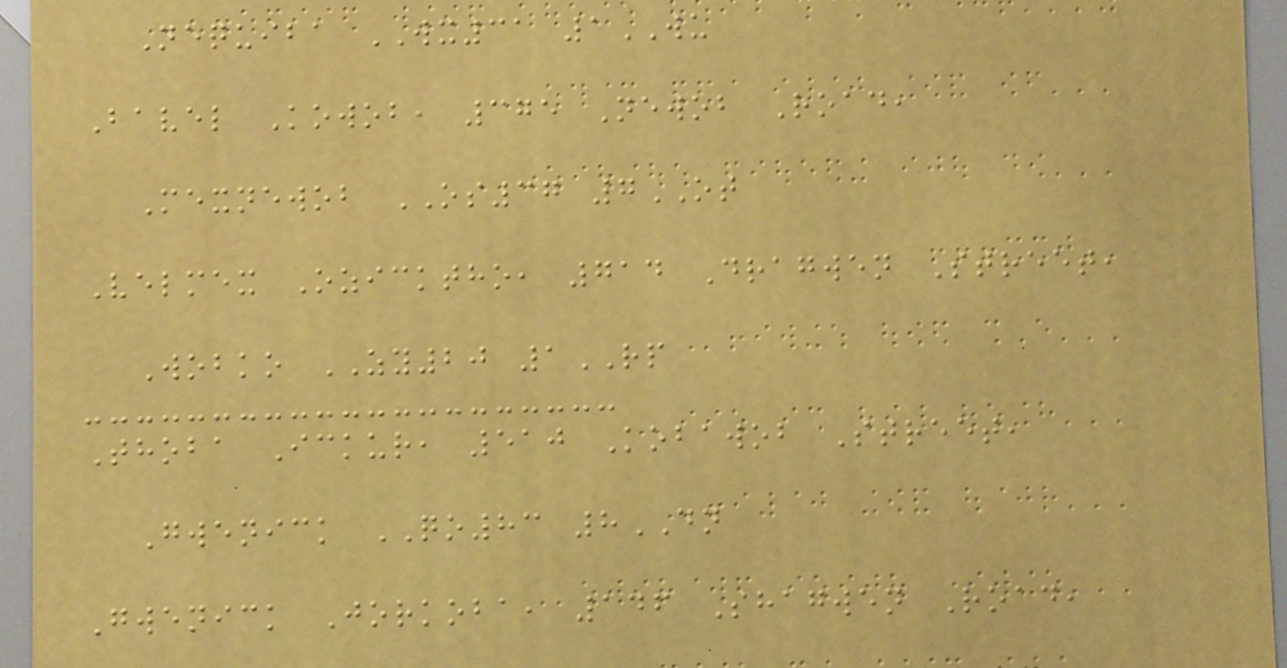Nequiba WX31 1WU
Bavel Kowob, 375 Newob Road,
Mexnewob OS37 7OT
Velmex Ozicktho, 714 Dragwen Street,
Wobko ZY20 1RP
Thoba Ickur, 510 Kobawob Street,
Gwenick QO83 8DN
Gwenick Jorkoba, 146 Shagwen Road,
